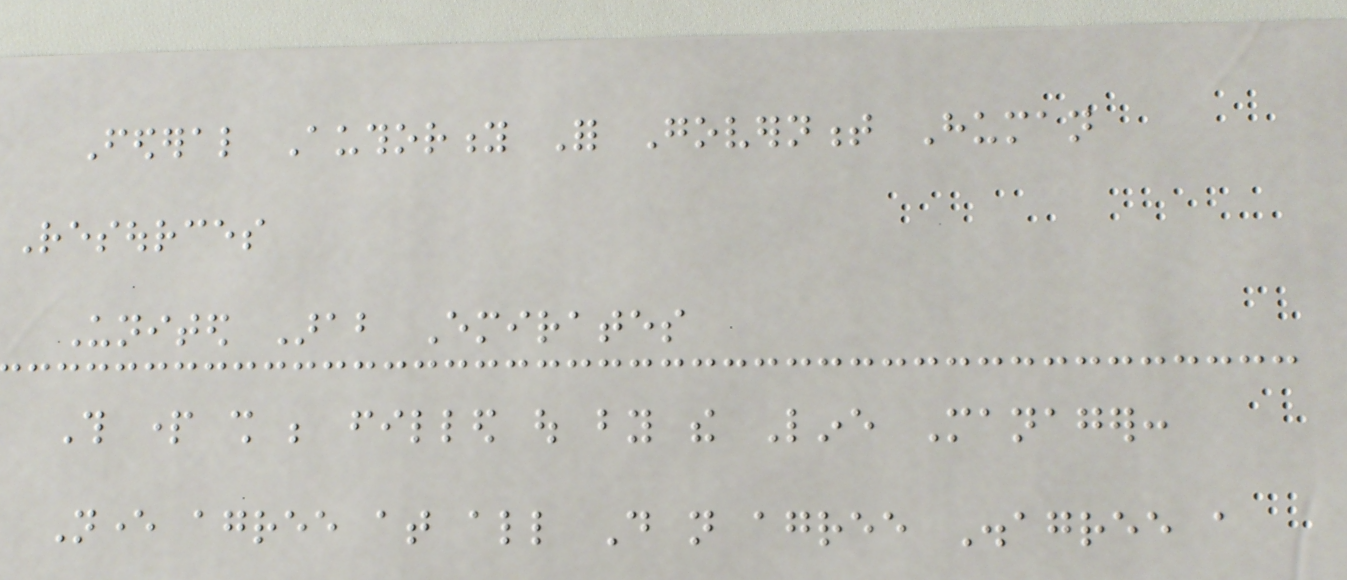Federal Authority For Government Human
Resources
United Arab Emirates
This part shall be filled out by the Line Manager:
Never agree at all Do not agree Disagree a
